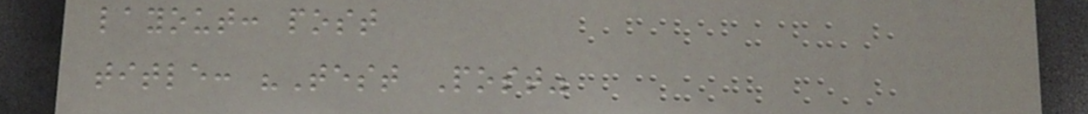layout: post
title: "Test Post"
